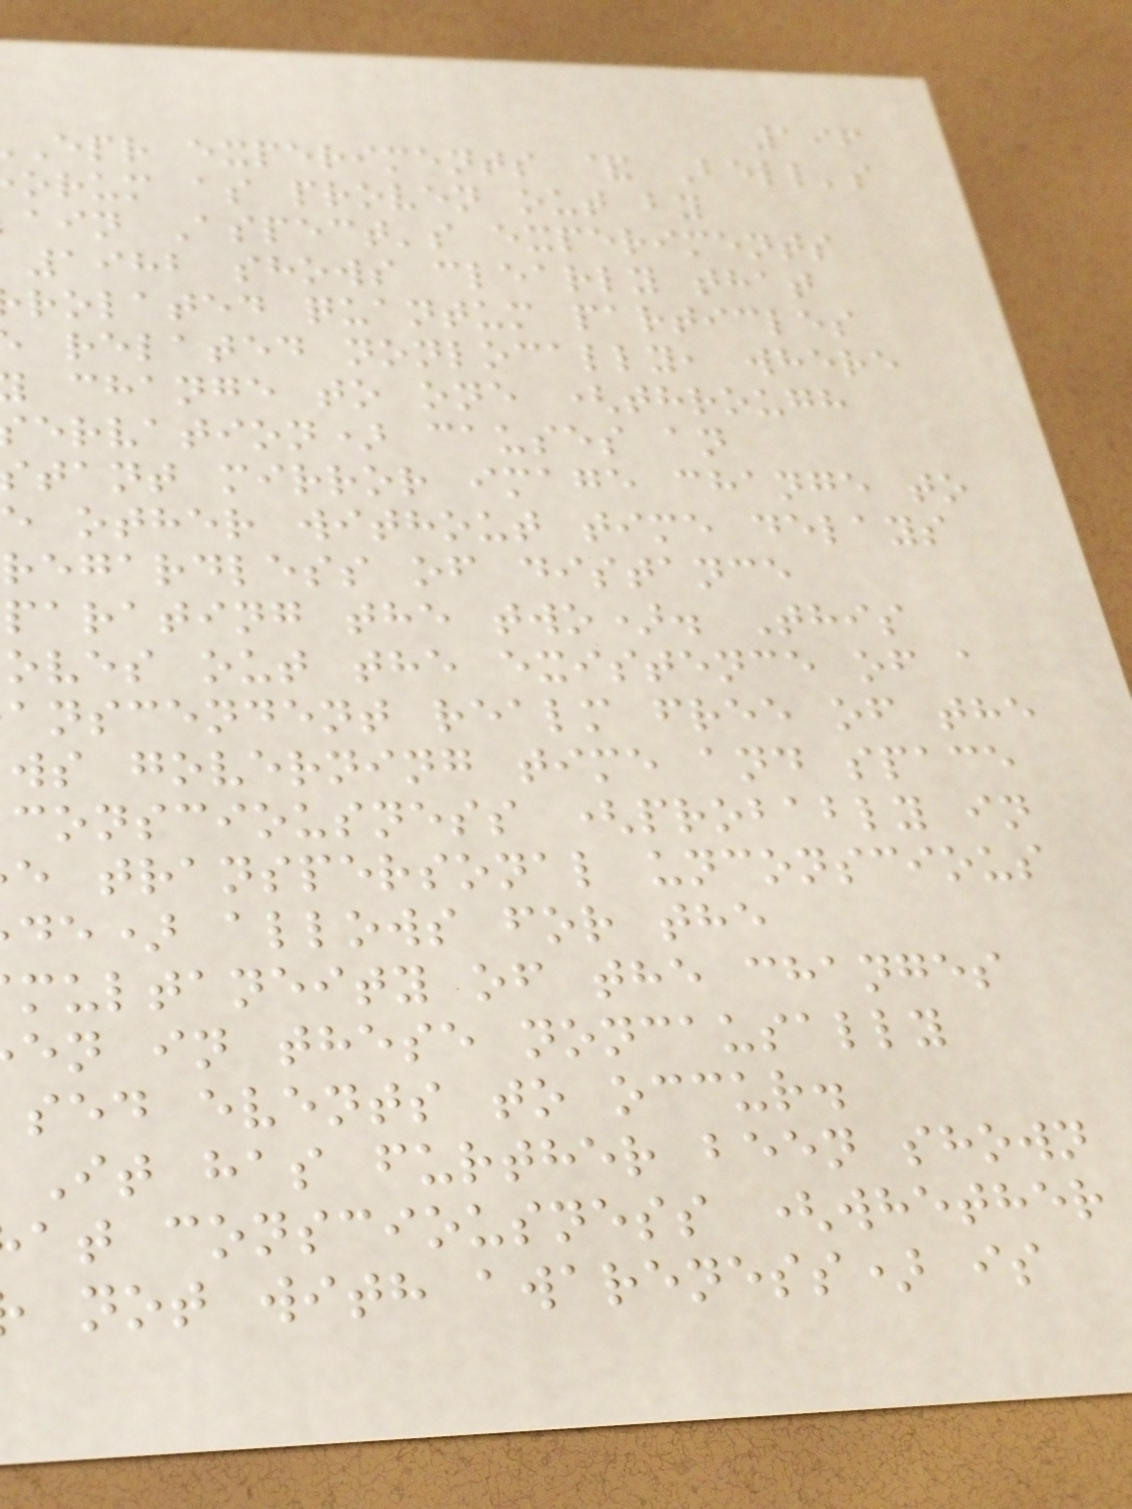196
epr experiments & Bell's
orum as proven out by
ain Aspect's experiments
1982 shows clearly that
rolated quantum particles
related nonlocally, where
change to one (through
ervation) causes an
tant mirror image change to
e other without time delays
regardless of distance
parating the two). This
oves out the existence of a
anscendent realm free of the
ws governing time and space
consciousness (probably in
e transpersonal unconscious
de) allows for the
multaneity of the changes
en in these noncausally
sed events to occur.
It has further been shown
at consciousness (whether
not with awareness) is
